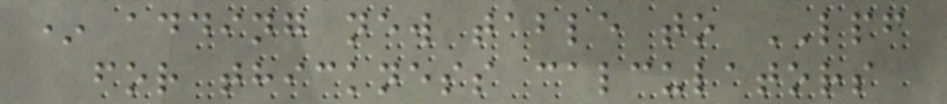* adding new table to LPF
for thickness calculators
